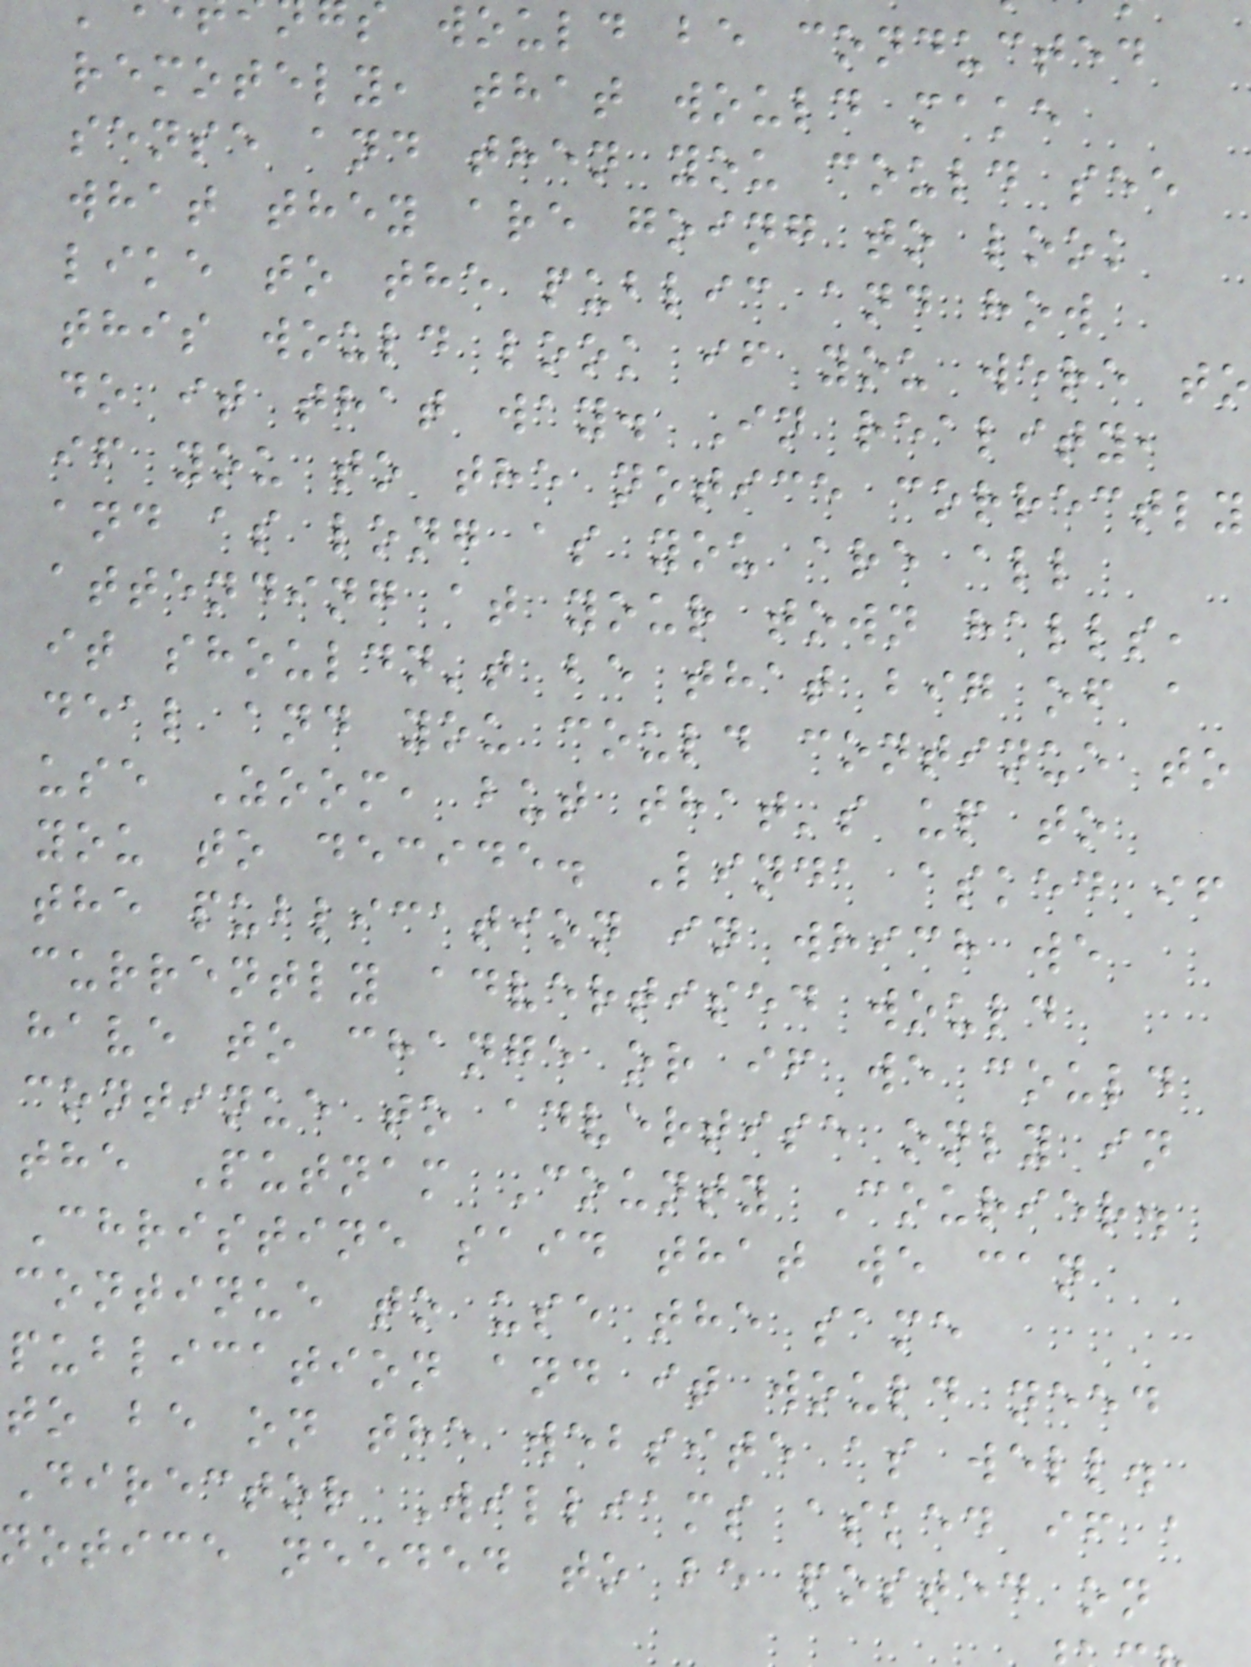would be conducted
remotely, that would make
sense and then you could see
what they are going to look
like to the public and how
this would look if you were to
do it that way. In reality,
if you to the notice correctly
and as long as you are all
attending at your town halls,
it shouldn't be that big of a
deal and you could continue to
use Zoom, but that's up to
you to decide. Linda asked if
the publication in which we
currently advertised would
have to change or if we could
continue to advertise only in
the Putnam County Courier.
Christine said that we can
continue to use the same
publication and it would need
to be on the website as well.
Director Williams asked if a
notice needed to be posted on
